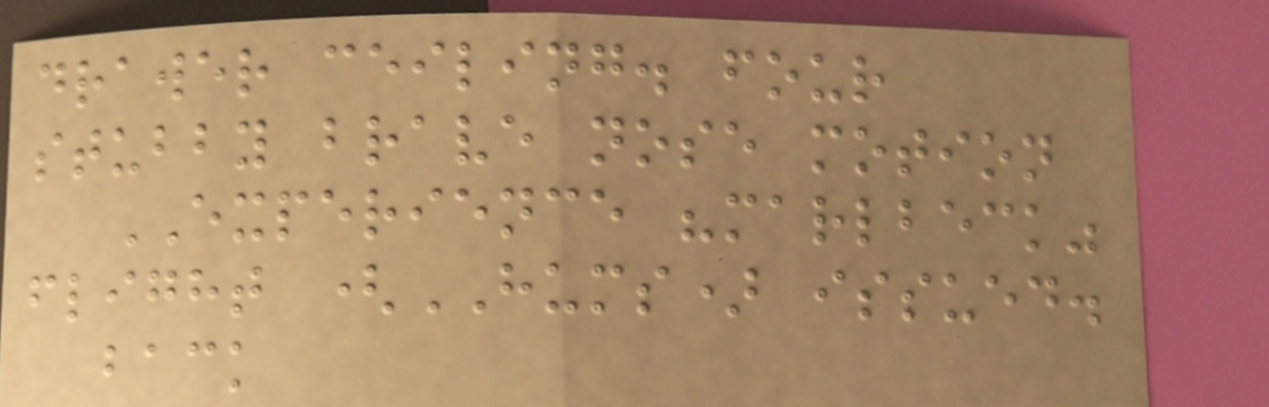drawer ceiling. four
stubby brave nose motion
EXPERIENCE "marlbeck"
flight (HUMS) issued.
back
